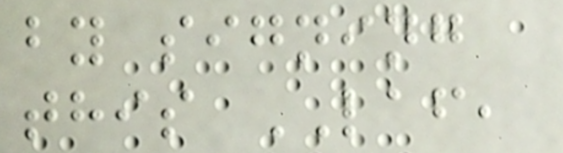by signing
this LAF,
